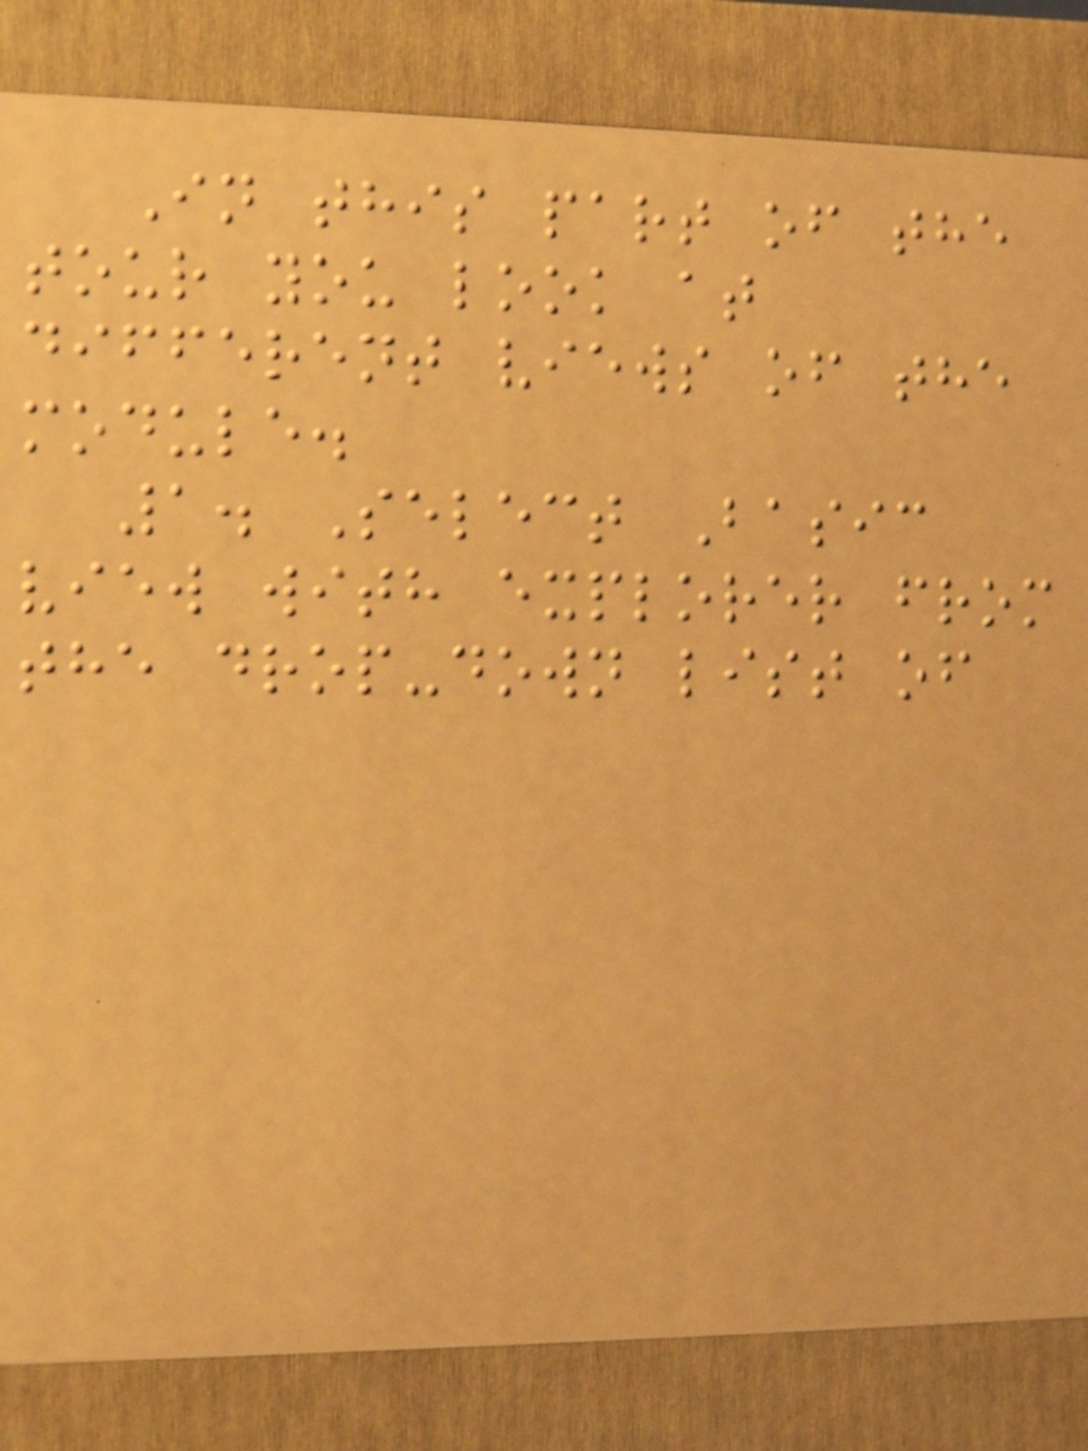In this part of the
tour you look at
different views of the
module.
1. Select Basic
view with explorer from
the drop-down list of
